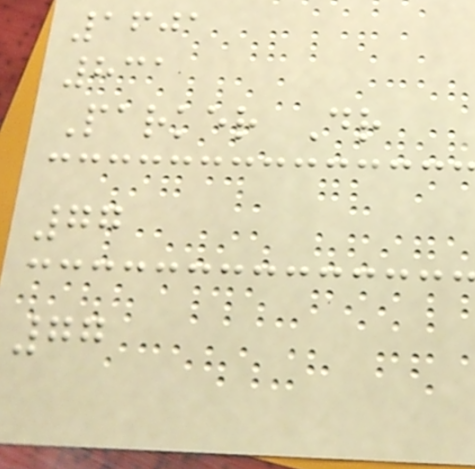1601
831
Parker Dr
77
77
